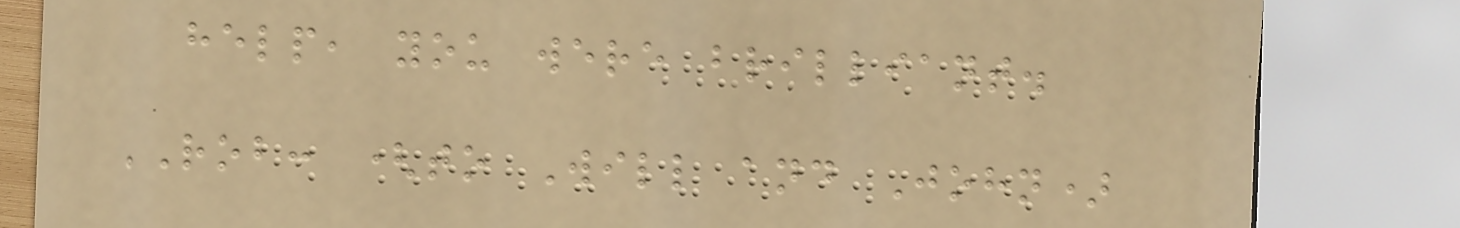help, you were brilliant.
ROB: (to Will and John)
